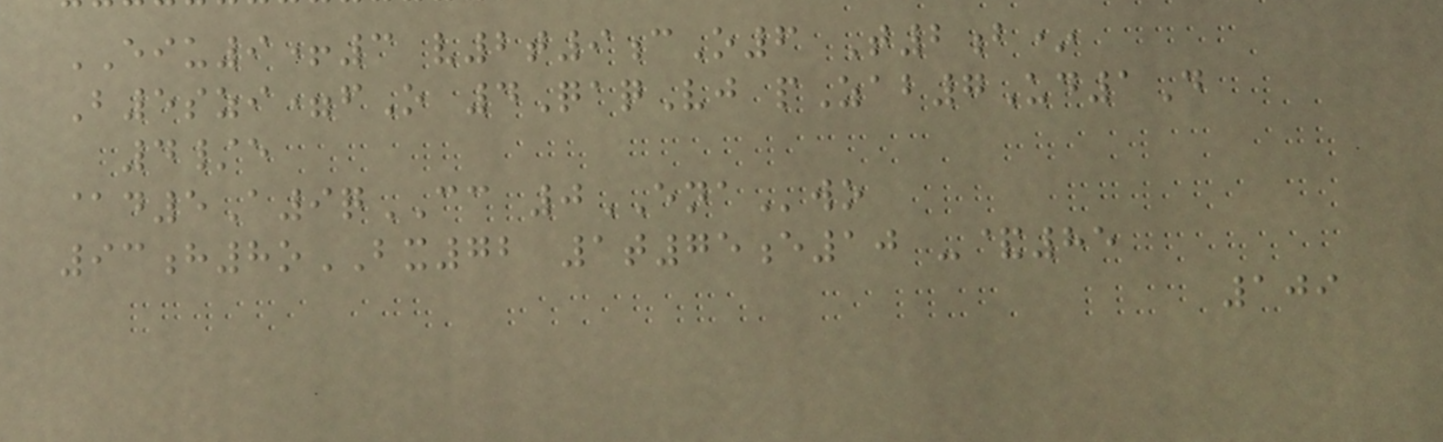EIU9+3 v2t9cO6 T2b*
B5szi=fO 4QaqVj pZab7Ud1D
4/e
@d5A9qCC 0ENAwo
93h8oBX72 1t75e10 -&85
109
